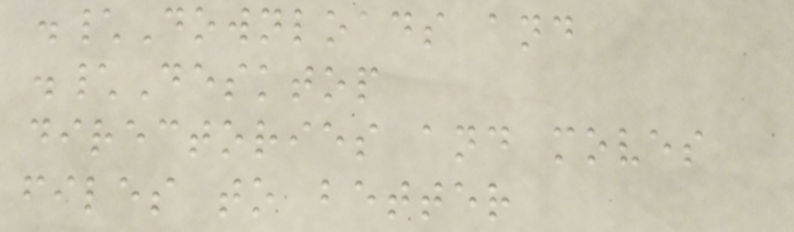.\Downloads and
.\Desktop
directories and moves
files to better
